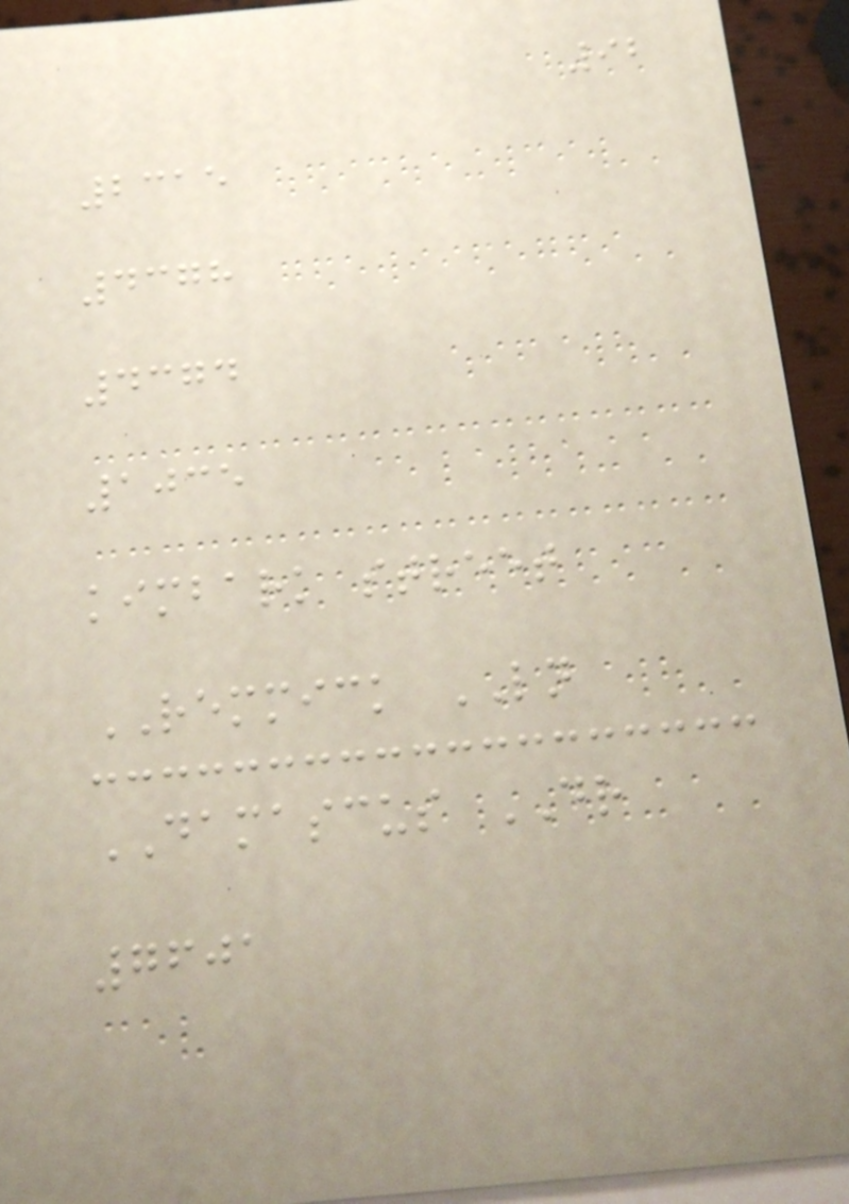92
2315
4378
4374
1035
kimbark street
REMMICK LN
DAMASCUS DR
7601
